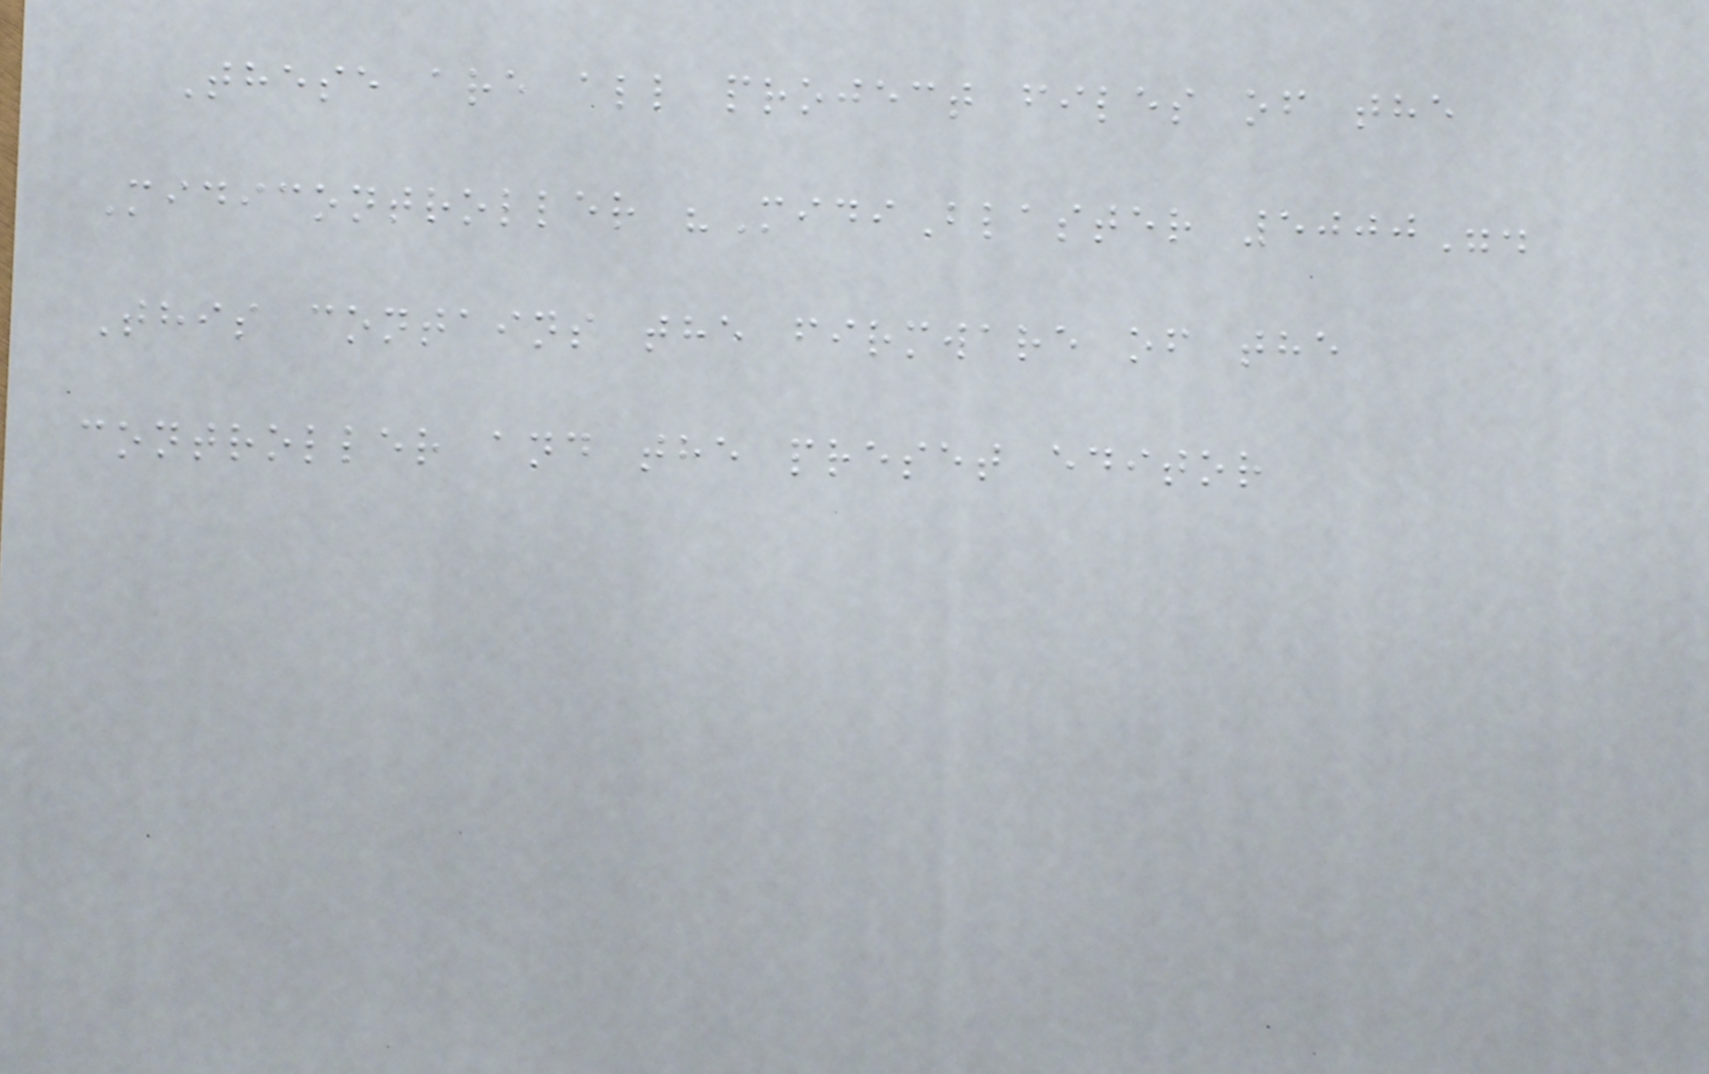These are all project files of the
Midicontroller "MidiBlaster 5000".
This contains the firmware of the
controller and the preset editor
